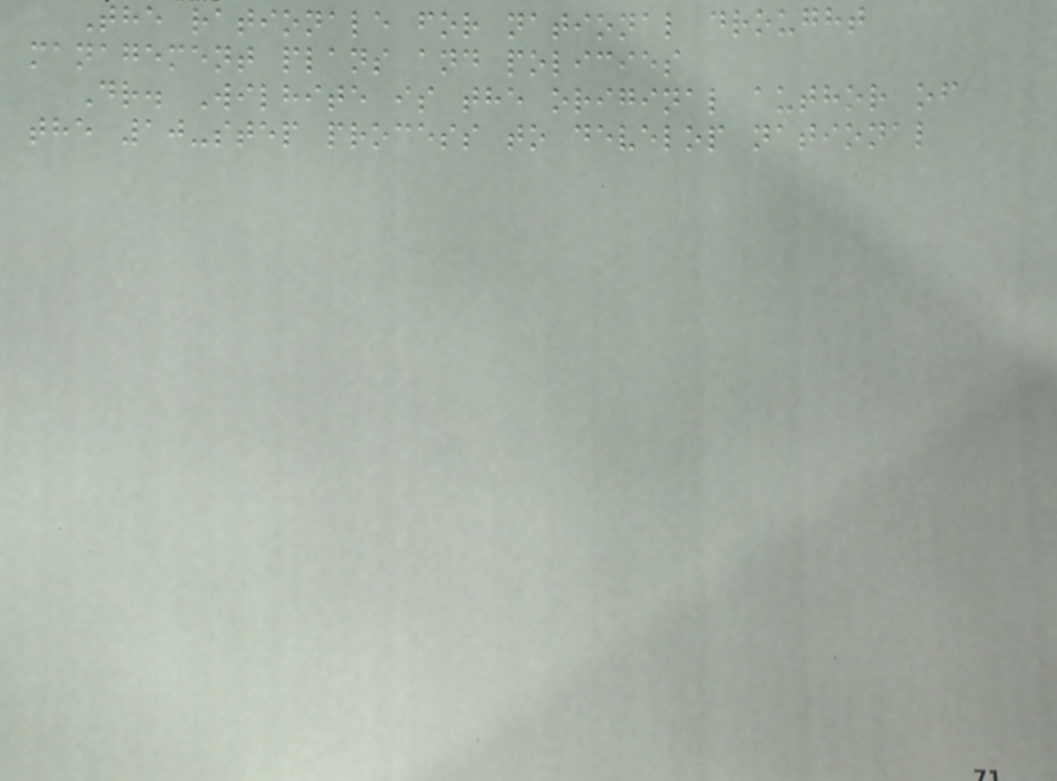The rationale for national drought
management plans and policies
Dr. Wilhite is the original author of
the 10-step process to develop national
